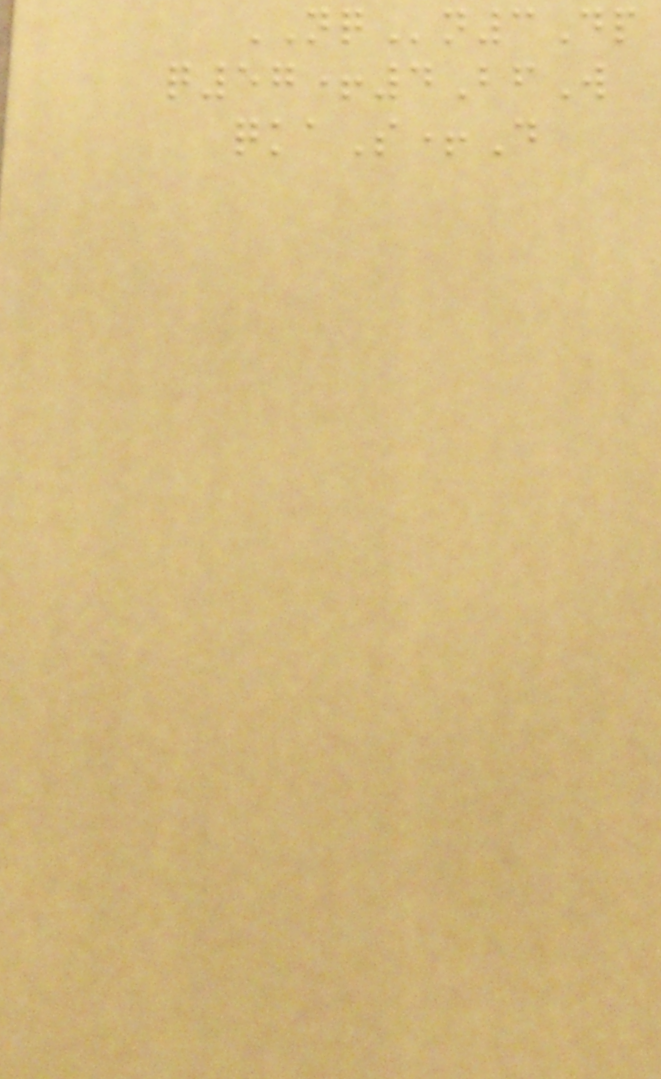NQn3Dp
q57+4BfW
qkaS+D
